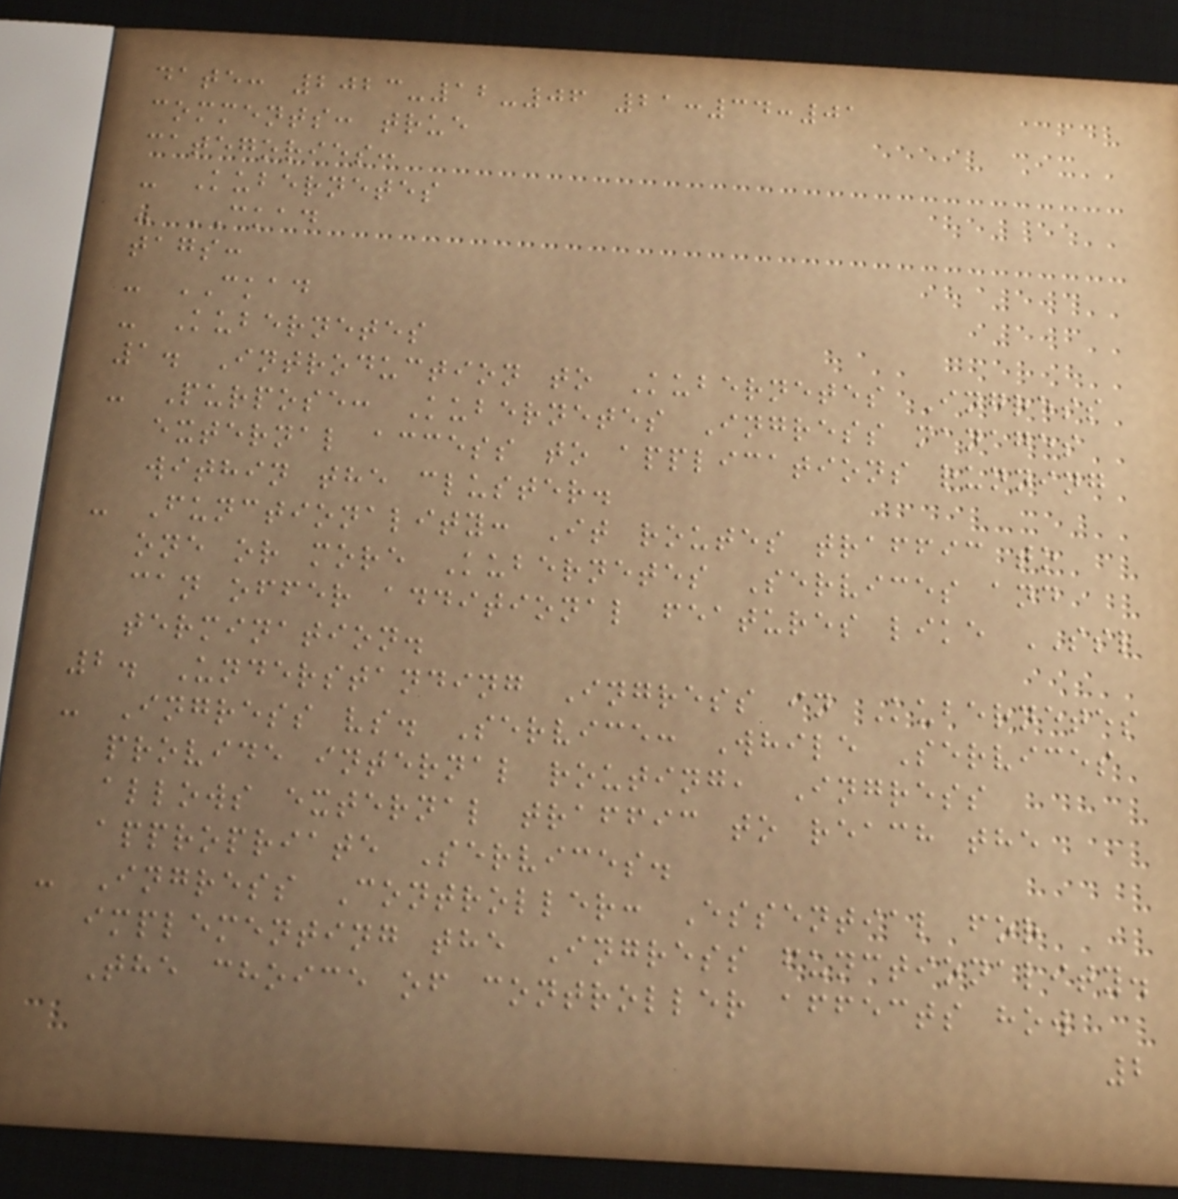date: 2023-12-06 21:34:01
comments: true
categories:
- Kubernetes
- CKAD
tags:
- CKAD
- Kubernetes
1. Introduction to Kubernetes Ingress
- Purpose: Kubernetes Ingress manages
external access to applications running
within the cluster.
- Functionality: It routes traffic to
one or more Kubernetes Services and
can offer additional features like SSL
termination.
2. Understanding Ingress in Kubernetes
- Ingress vs. Service: While Services
provide internal routing, Ingress
allows external traffic to reach the
appropriate Services.
- Ingress Controller: Essential for
implementing the Ingress functionality.
The choice of controller affects how
2
